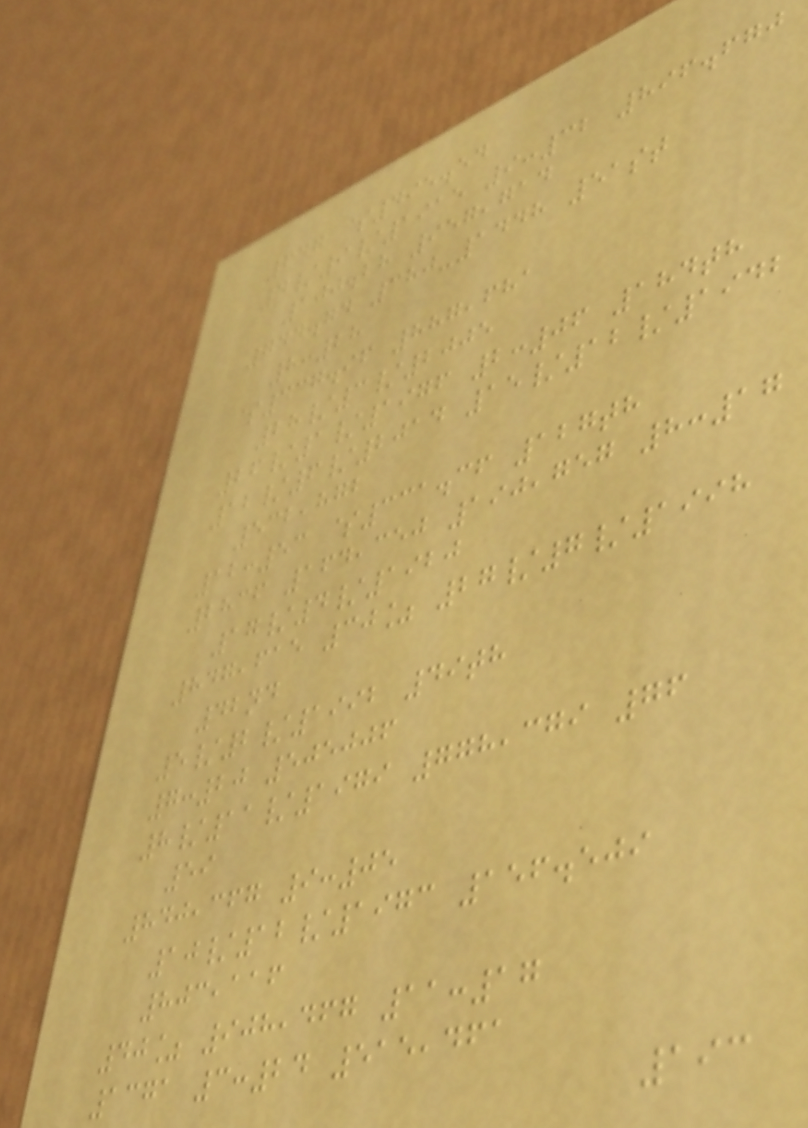647 $495.54
4/9/1915 9:32 896.670
100.28 957,714
744.74 380-1448 51st
8:28
$437.96 887,681
28/3/2005
26/1/1976 2:06 184th
12/6/2014 15/12/1942
532,872
12:53 $331.36 127th
2836 164,350 190,757 8:17
17/4/1920
847,615 30% 27/7/1998
42nd
5/2/1992 49th
7:20 505006
8/11/1979 778,379 76
59
840,367 9:05
10/12/1973 156.509
803,116
40% 908,467 11:17
1371 3:24 515,461
193
